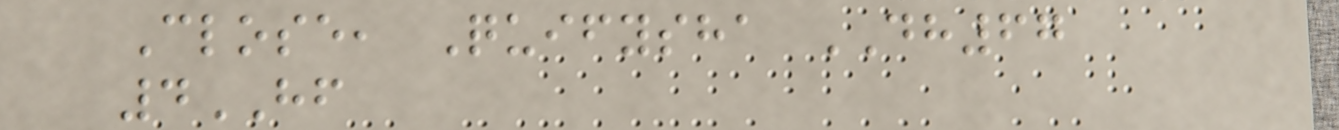Close, Quifysha DH67
4HF
